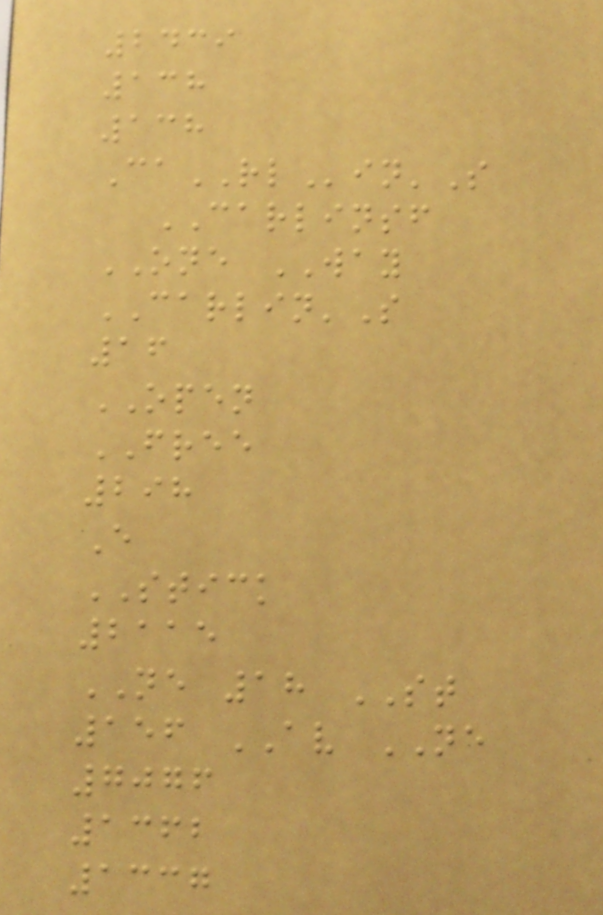2439
138
138
CaRLin'S
CARLINSF
ONE WAY
CARLIN'S
16
OPEN
FREE
298
E
STICK
2115
NE 18 ST
156 AV NE
7076
1362
1337
